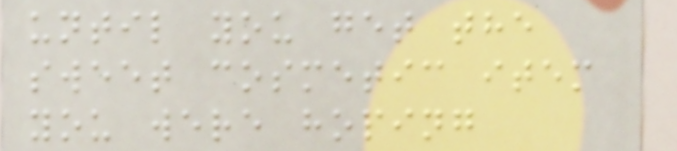until you get the
sweet cosmetic item
you were hoping
